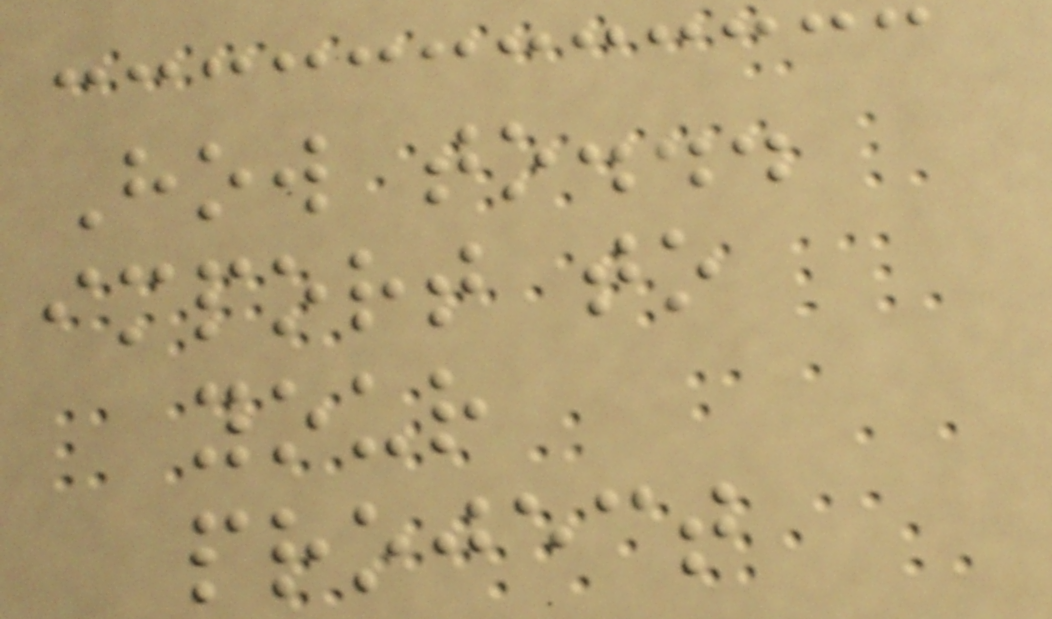How to...
import to
your
project
